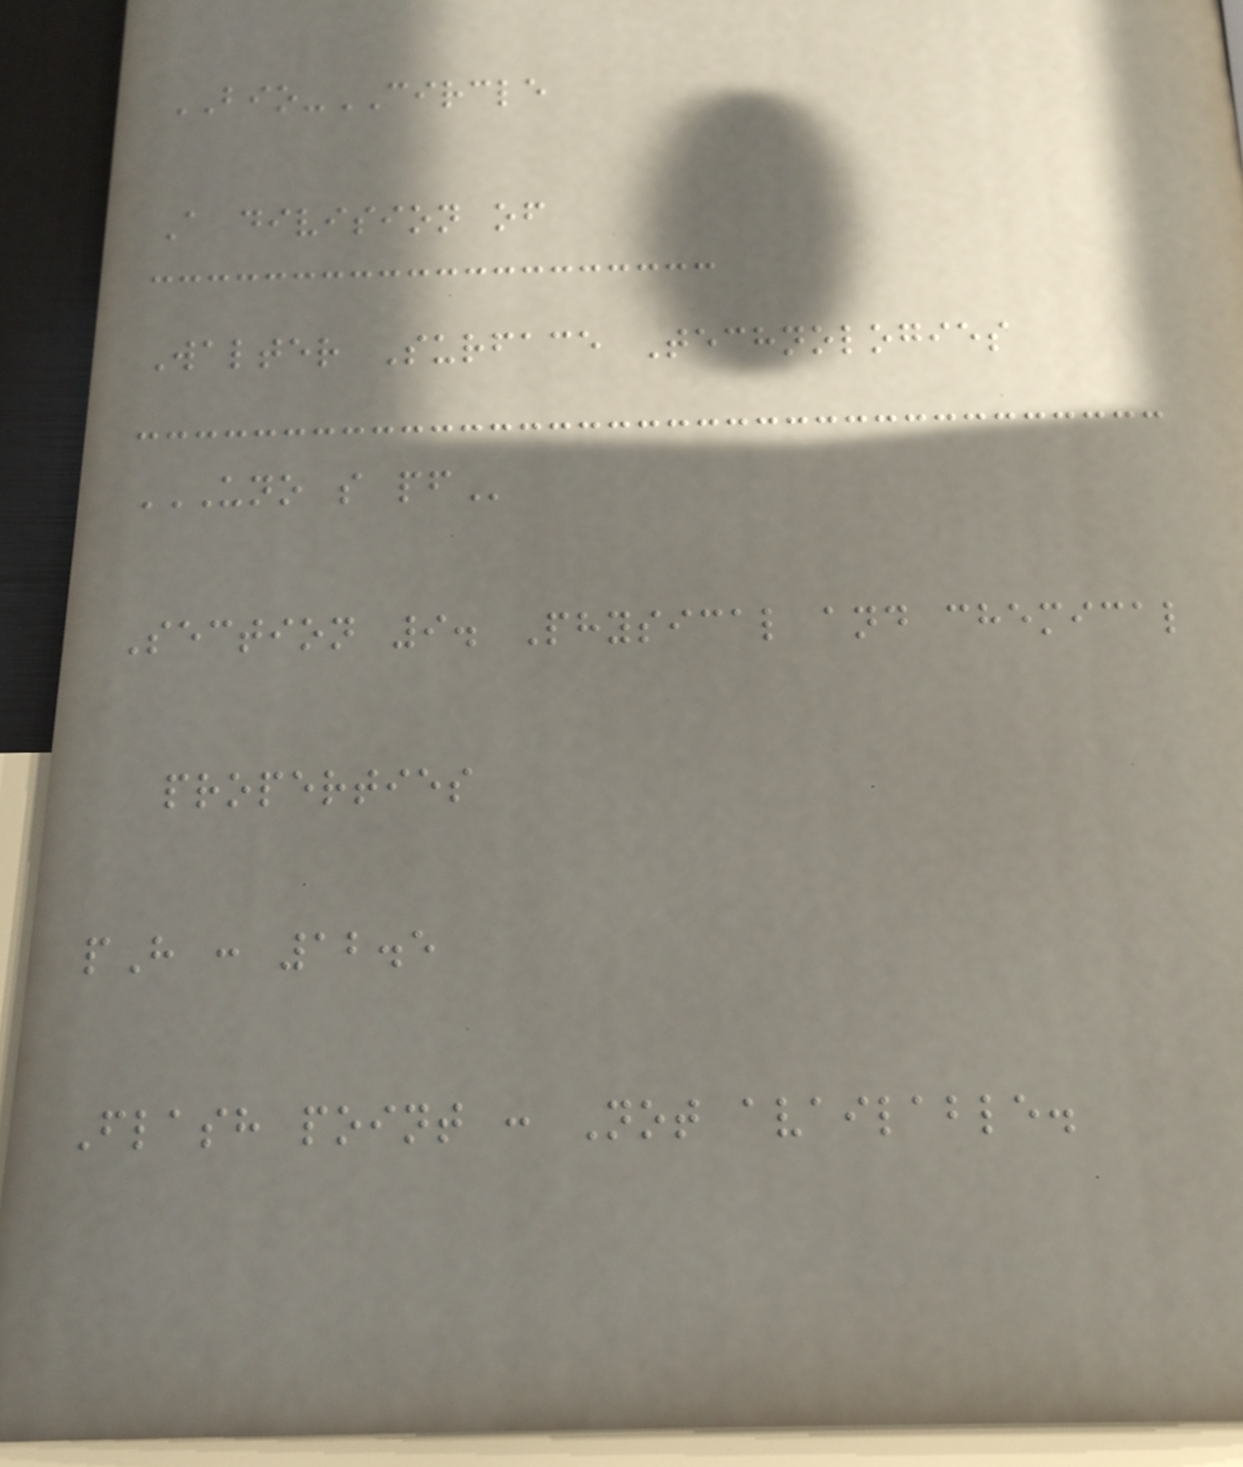BIO-CIRCLE
A division of
Walter Surface Technologies
UNO S PF
Section 9. Physical and chemical
properties
pH : 12.5
Flash point : Not available.
